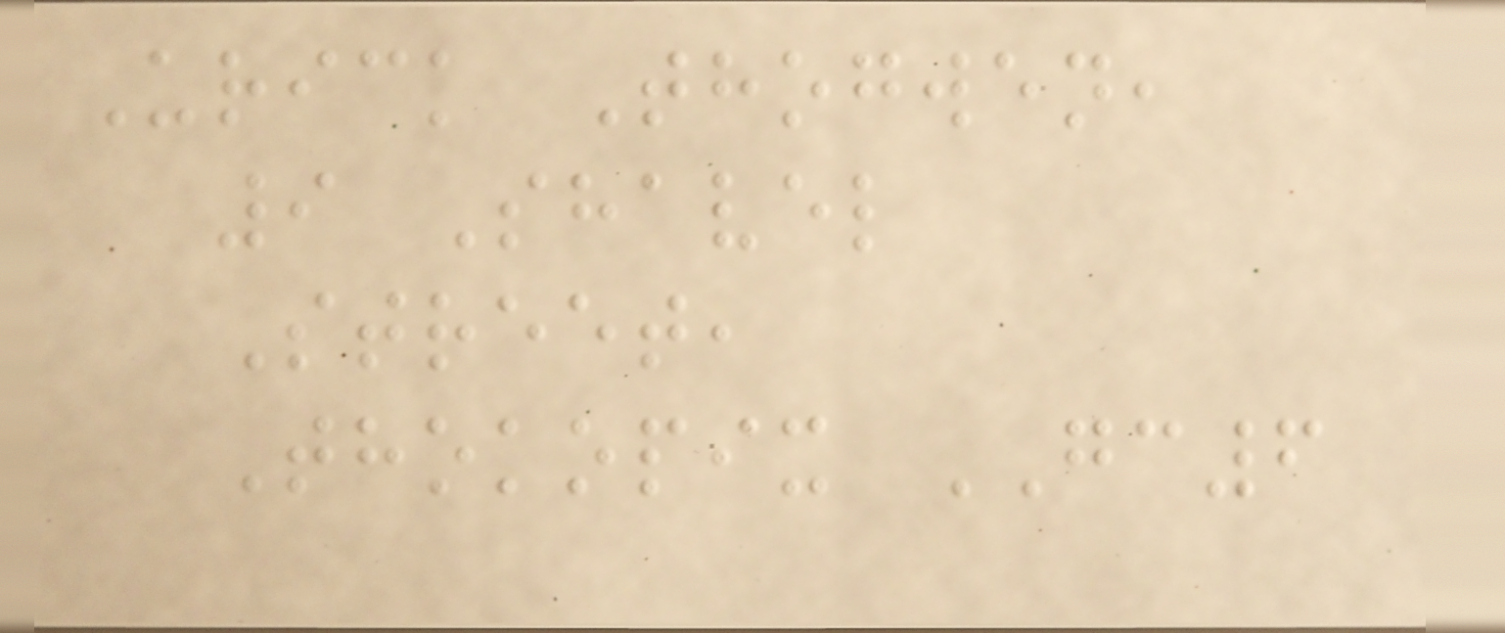Urick Thogwen,
9 Shavel
Street,
Thokopix GC6
